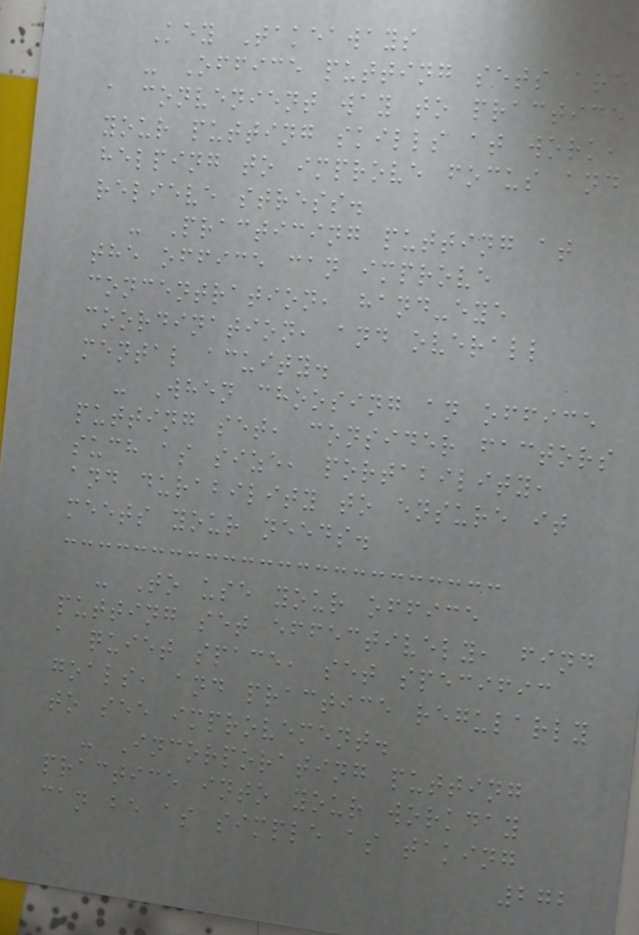Key Takeaways
- Office putting sets are
a convenient way to practice
your putting skills at work,
helping to improve focus and
relieve stress.
- Practicing putting at
the office can improve
concentration, hand-eye
coordination, and overall
mental acuity.
- When choosing an office
putting set, consider factors
such as size, portability,
and durability to ensure it
meets your needs.
- To use your office
putting set effectively, find
a quiet space, set specific
goals, and practice regularly
to see improvement.
- Incorporating putting
practice into your workday
can be as simple as taking
272
